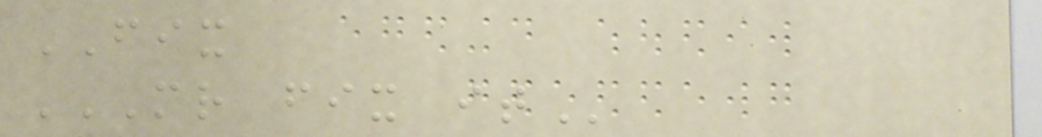FIX
MR FIX IT
